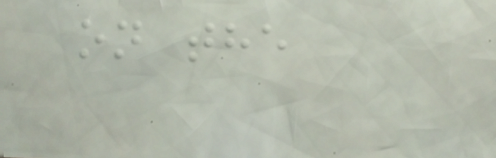on the
